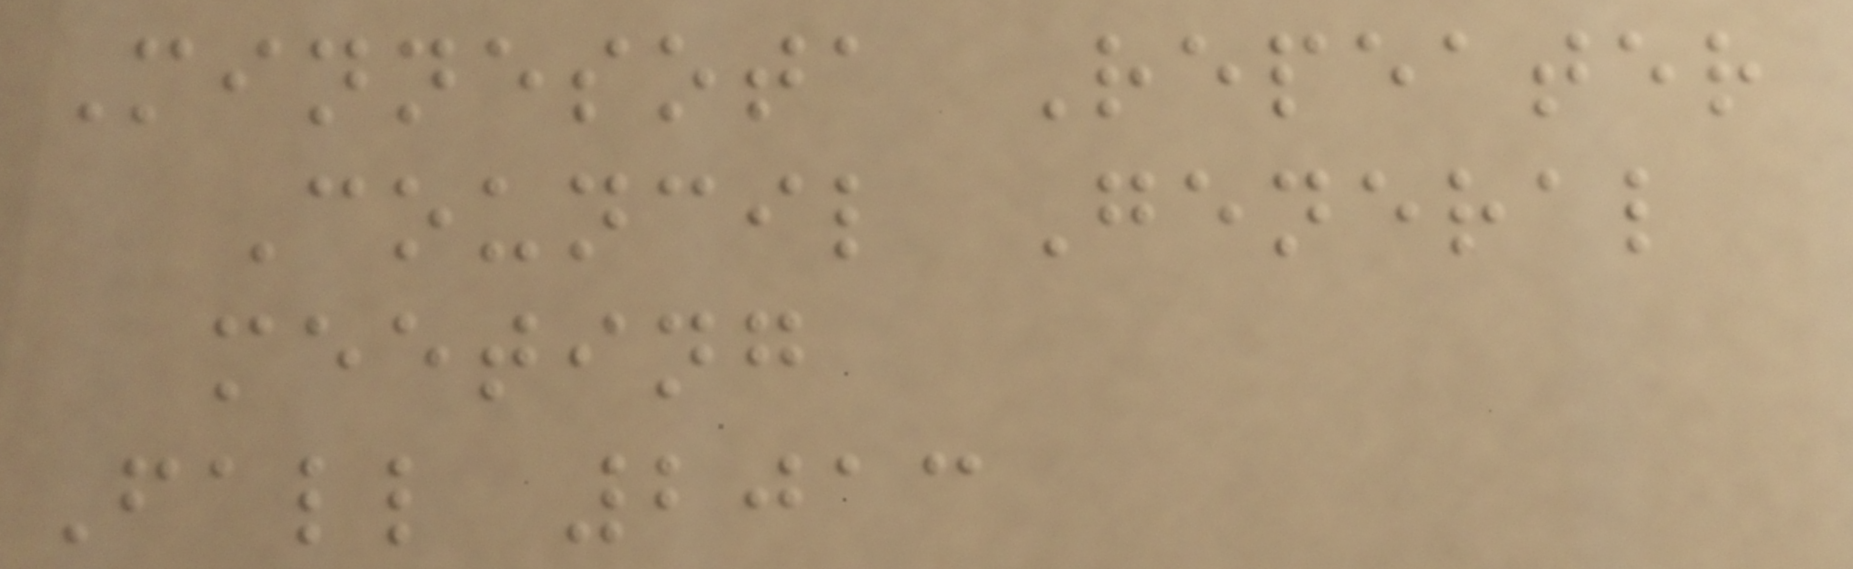Minnesota Repeater
Council General
meeting
Fall 2013
